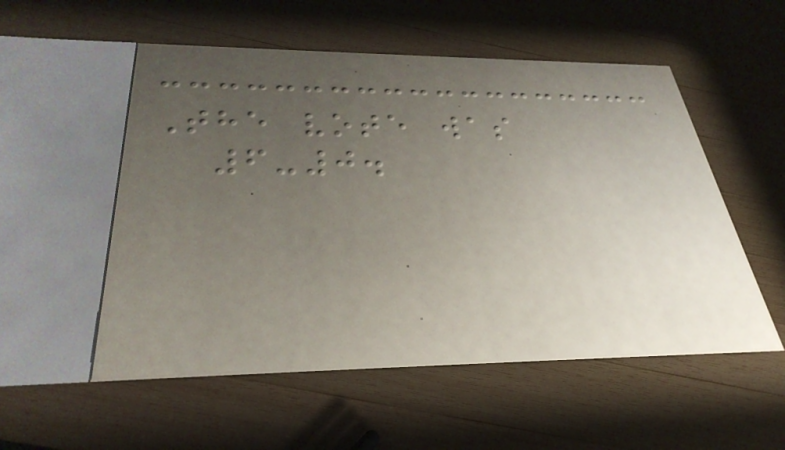The vote was
6-0.
